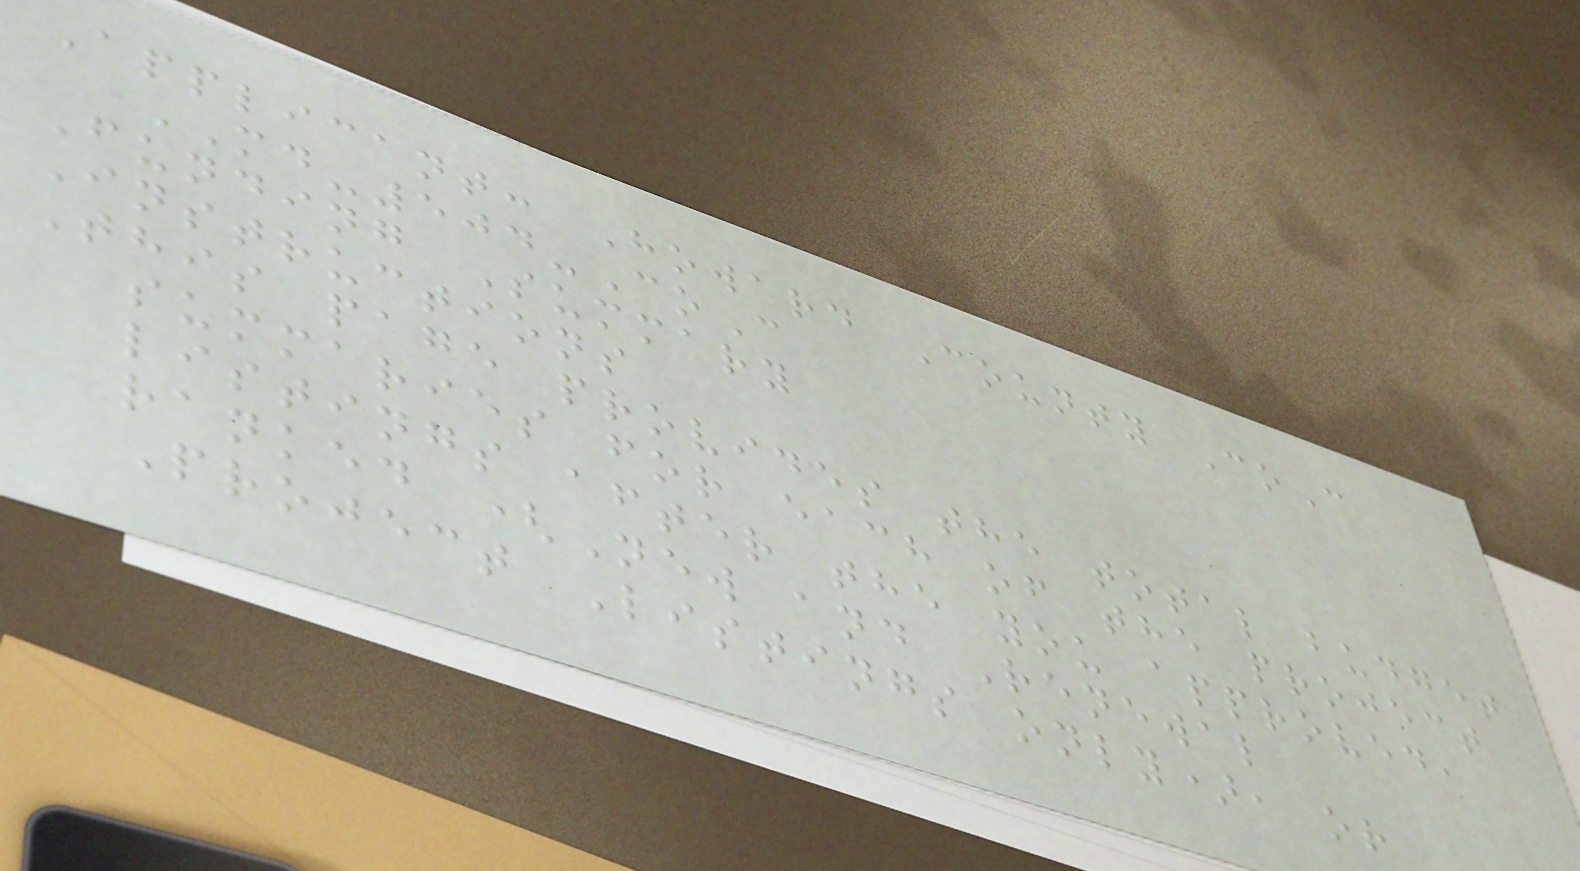Applicant: Howard County CoC
MD-504-CoC
Funding Summary
Instructions
This page provides the total budget
summaries for each of the project
listings after the you approved,
ranked (New and Renewal
Project Listings only), or
